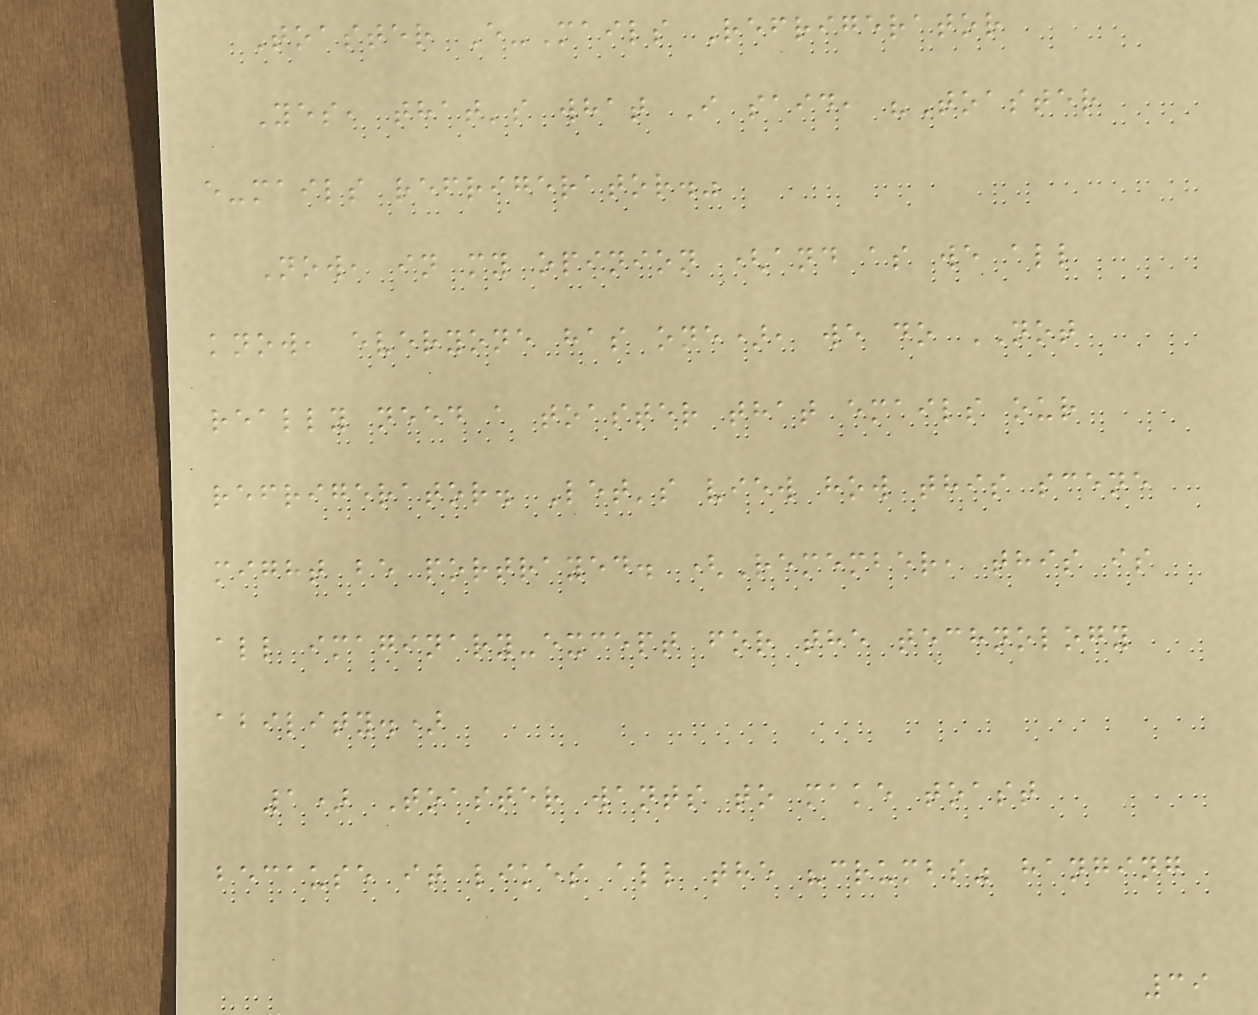Toaster E-Mails Refrigerator
Yes, that's what I said, "Toaster
e-mails refrigerator."
Now, in my opinion (and as we all
know, everyone has one), we do NOT
really need a toaster that emails our
refrigerator. Let's view how this scene
might be portrayed. (Remember, this is
all imaginary-except for the technology
ability.)
1) Toaster wants to make toast
because it likes all the "crumbs" hanging
39
